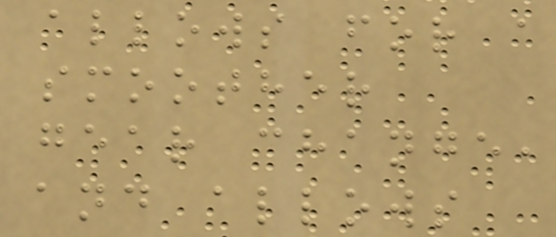allows for a
smoother
gear change,
and allows
